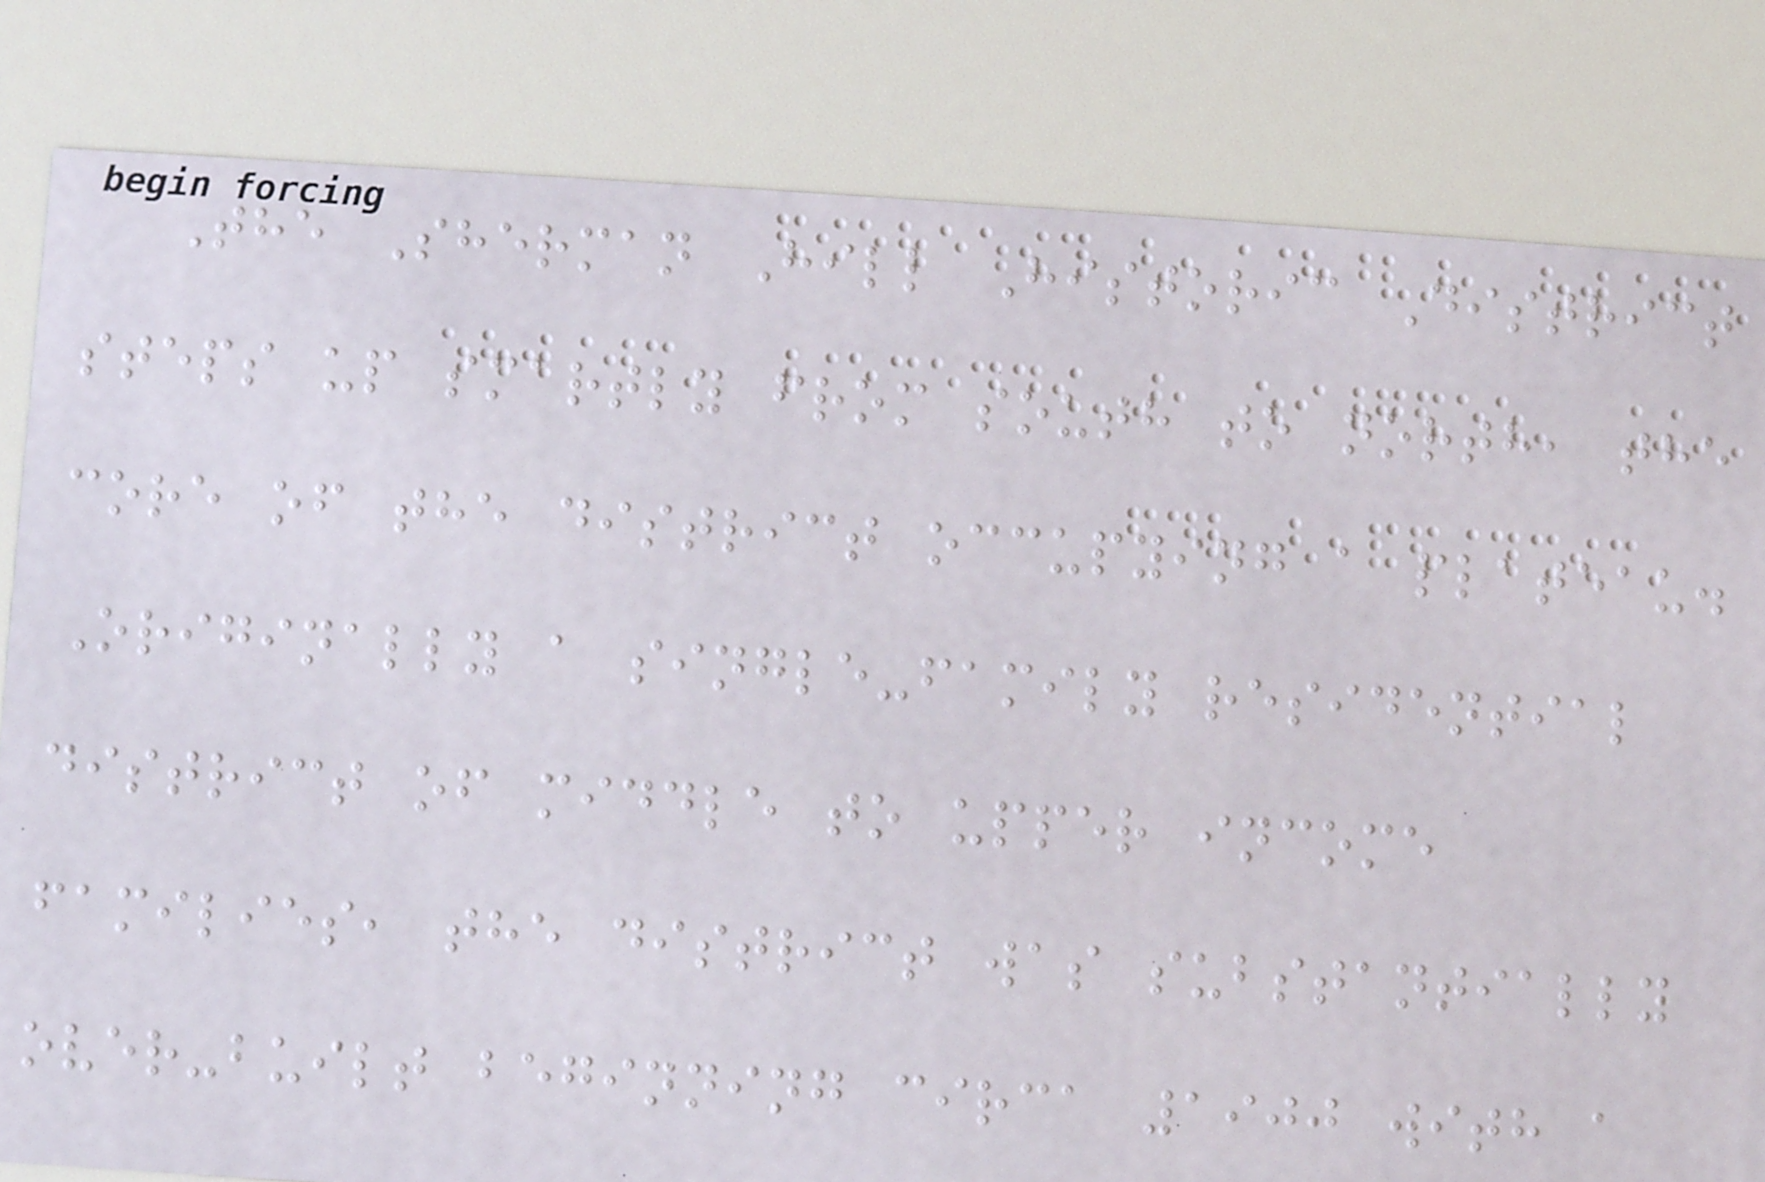The Sherman Hill Historic District
steps up smartly from south to north, the
core of the district occupying a plateau.
Originally a single-family residential
district of middle to upper income
families, the district was substantially
over-built beginning circa 1900 with a
